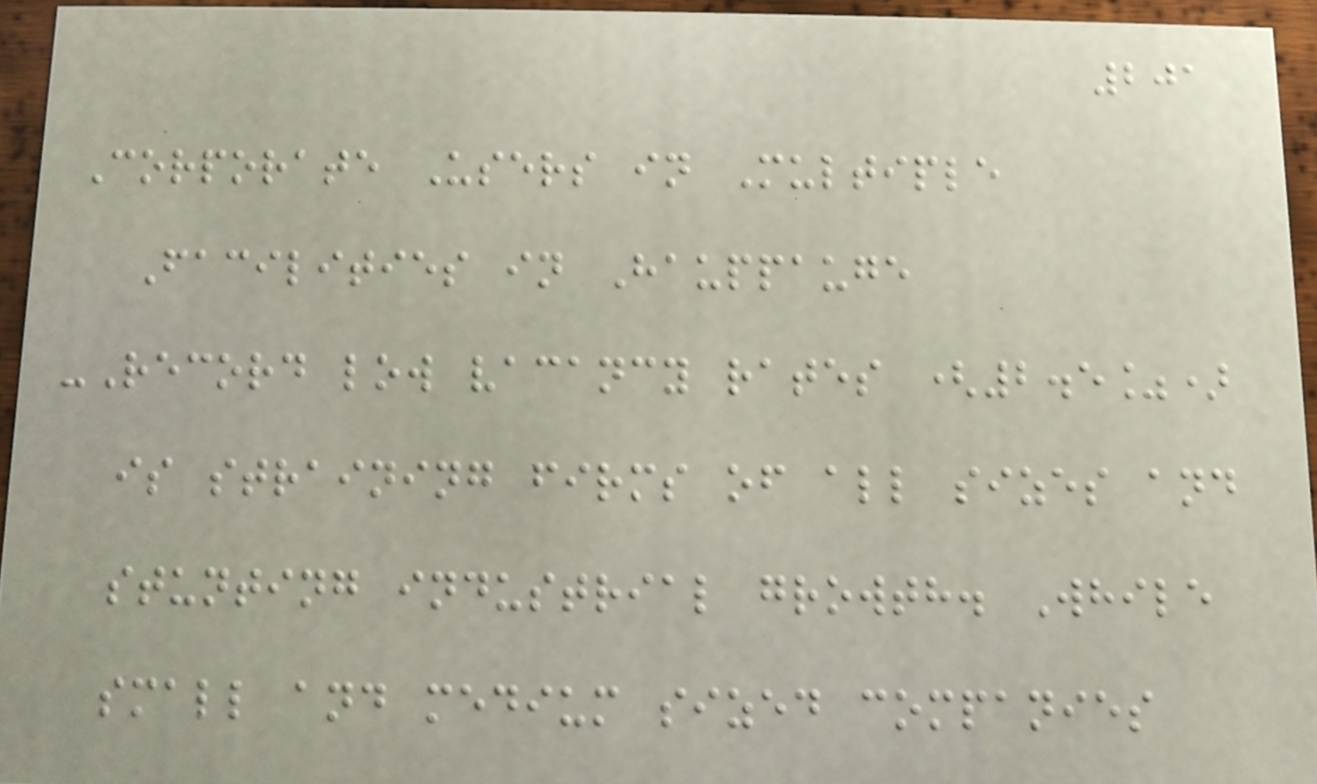201
Corporate Users in Multiple
Facilities in Hauppauge
-Record low vacancy rates (2.5%)
is straining firms of all sizes and
stunting industrial growth. While
small and medium sized companies
